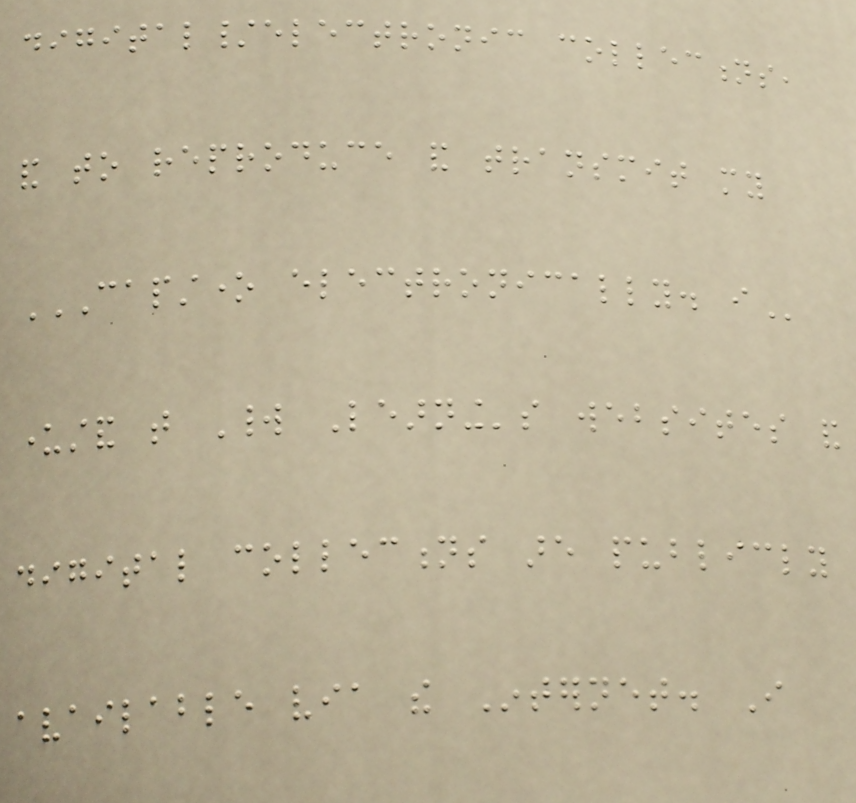digital/electronic collections,
and to reproduce and transmit my
CAPSTONE ELECTRONICALLY. I
understand that World Learning's websites and
digital collections are publicly
available via the Internet. I
